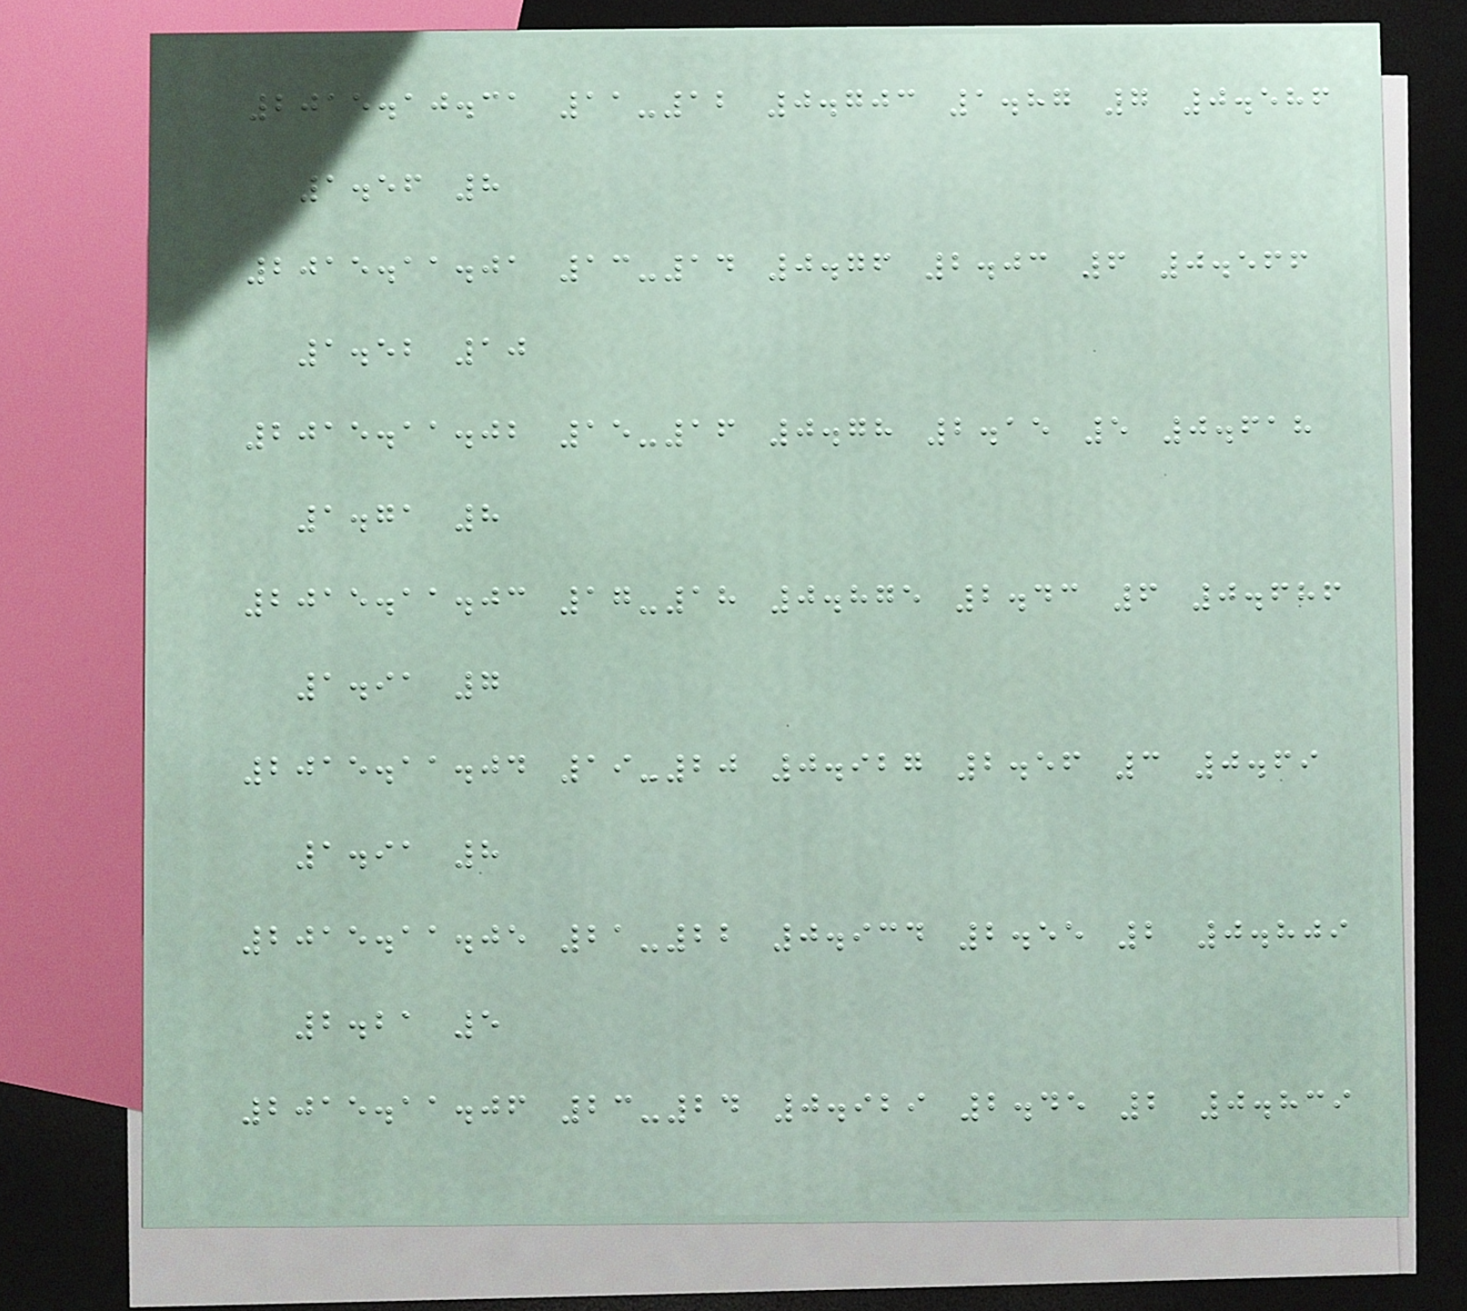2015.10.31 11-12 0.703 1.87 7 0.586
1.56 8
2015.11.01 13-14 0.76 2.03 6 0.566
1.52 10
2015.11.02 15-16 0.78 2.15 5 0.618
1.71 8
2015.11.03 17-18 0.875 2.43 6 0.686
1.91 7
2015.11.04 19-20 0.927 2.56 3 0.69
1.91 8
2015.11.05 21-22 0.934 2.55 2 0.809
2.21 5
2015.11.06 23-24 0.929 2.45 2 0.839
